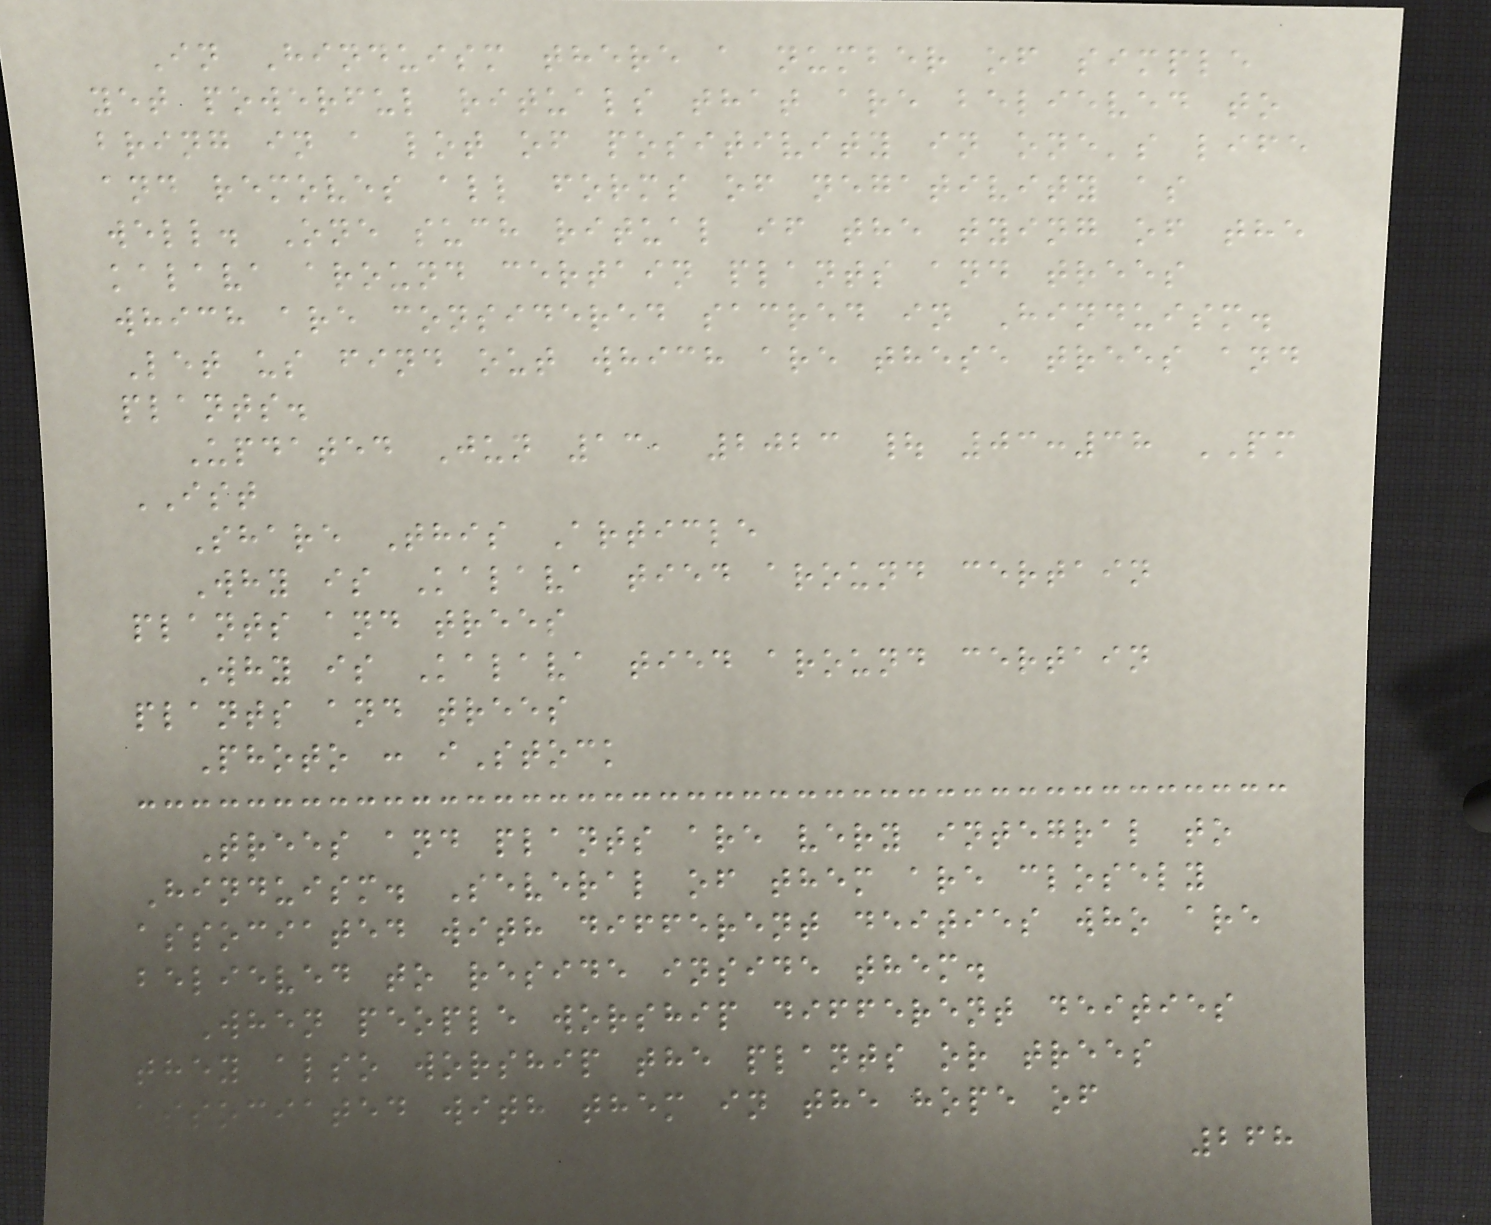In Hinduism there a number of simple
yet powerful rituals that are believed to
bring in a lot of positivity in one's life
and removes all forms of negativity as
well. One such ritual if the tying of the
kalava around certain plants and trees
which are considered sacred in Hinduism.
Let us find out which are these trees and
plants.
Updated Jun 13, 2023 | 03:38 PM
IST
Share This Article
Why is Kalava tied around certain
plants and trees
Why is Kalava tied around certain
plants and trees
Photo : iStock
Trees and plants are very integral to
Hinduism. Several of them are closely
associated with different deities who are
believed to reside inside them.
When people worship different deities
they also worship the plants or trees
associated with them in the hope of
268
